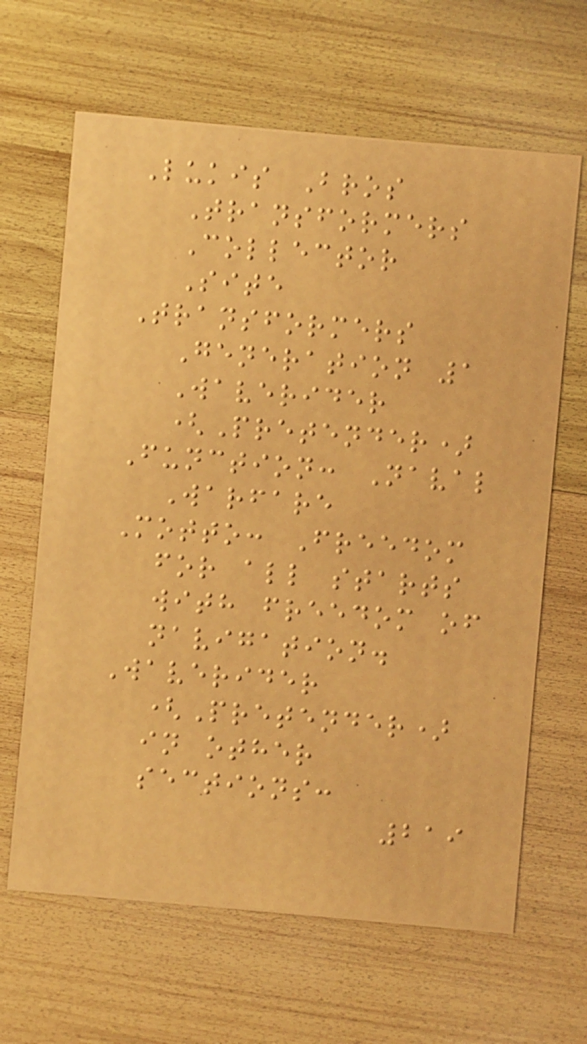Lukis Bros
Transformers
Collector
Site
Transformers
Generation 1
Waverider
(Pretender)
Function: Naval
Warfare
Motto: Freedom
for all starts
with freedom of
navigation.
Waverider
(Pretender)
in other
sections:
219
